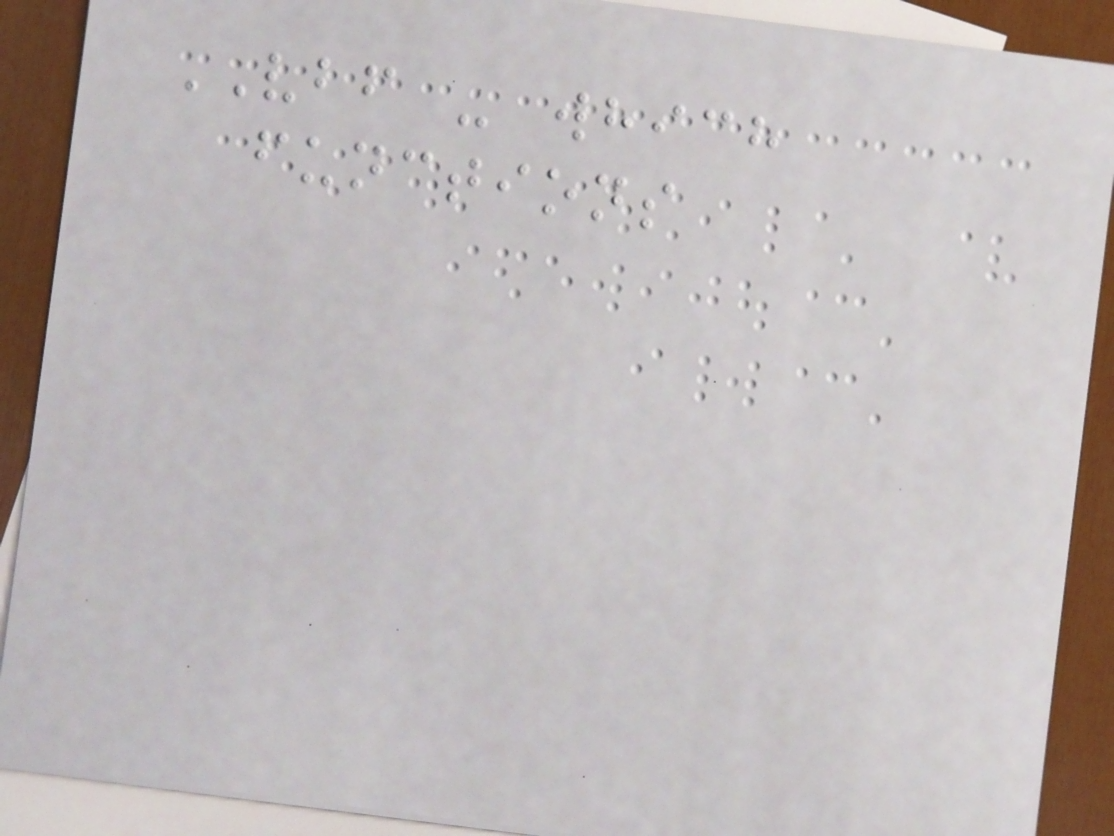VBF - which
functions
